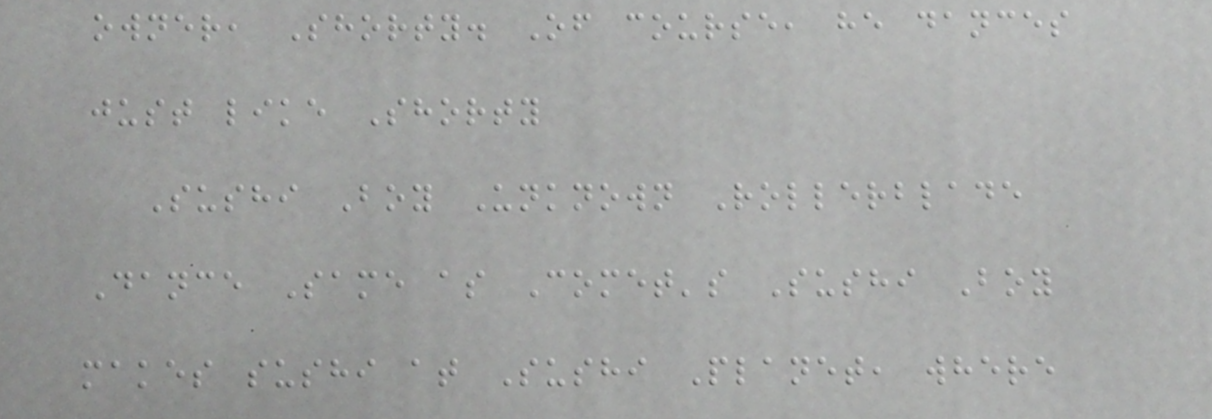owner, Shorty. Of course, he dances
just like Shorty
Sushi Boy Unknown Rollerblade
Dance Same as Comet's Sushi Boy
makes sushi at Sushi Planet, where
